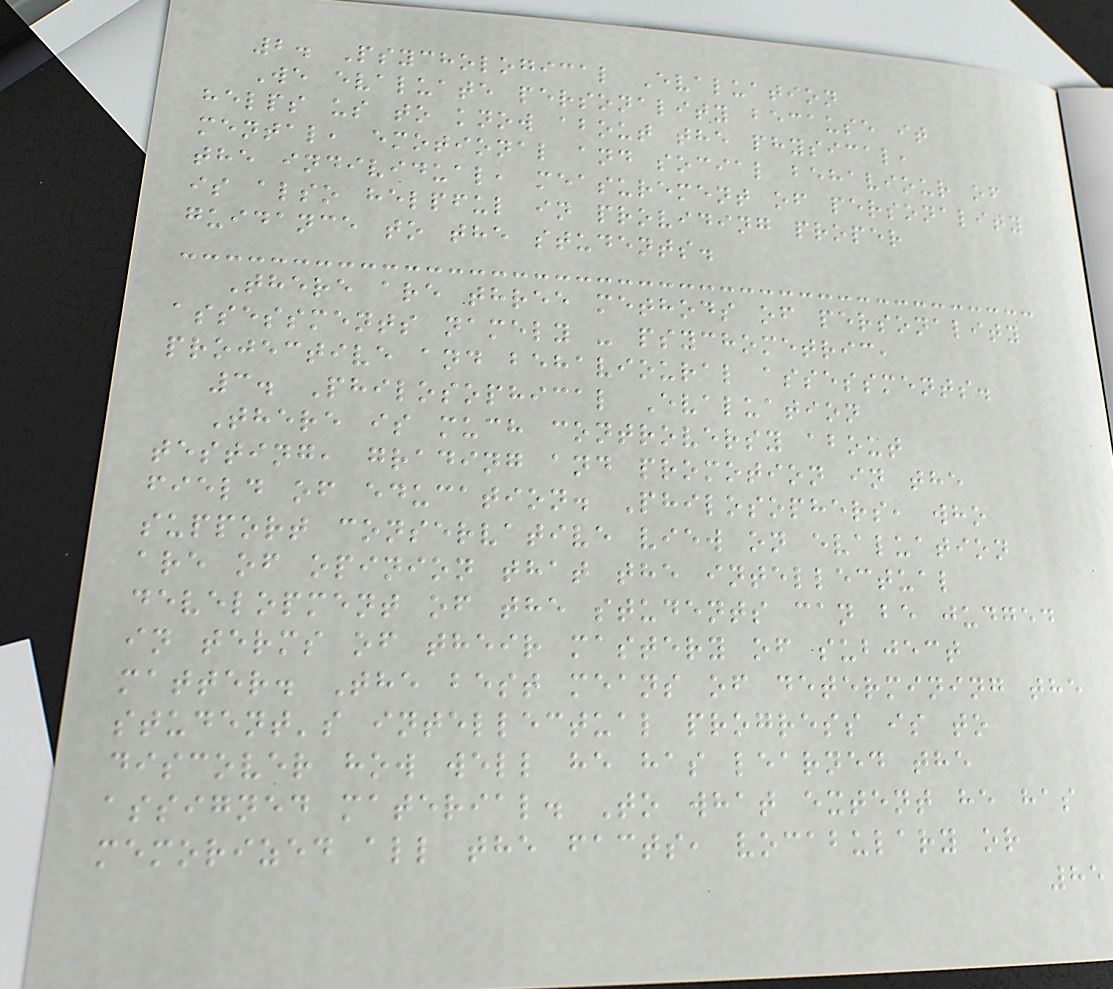2. Psychological Evaluation
We evaluate personality because it
helps us to know about the physical,
mental, emotional and social behaviour of
the individual, measurement of personality
is also helpful in providing proper
guidance to the students.
There are three methods of personality
assessments namely - psychometric,
projective and behavioural assessments.
3. Philosophical Evaluation
There is much controversy about
testing, grading and promotion in the
field of education. Philosophers, who
support conservative view on evaluation
are of opinion that the intellectual
development of the students can be judged
in terms of their mastery of subject
matter. The best means of determining the
student's intellectual progress is to
discover how well he has learned the
assigned material. To what extent he has
memorized all the facts, vocabulary or
85
